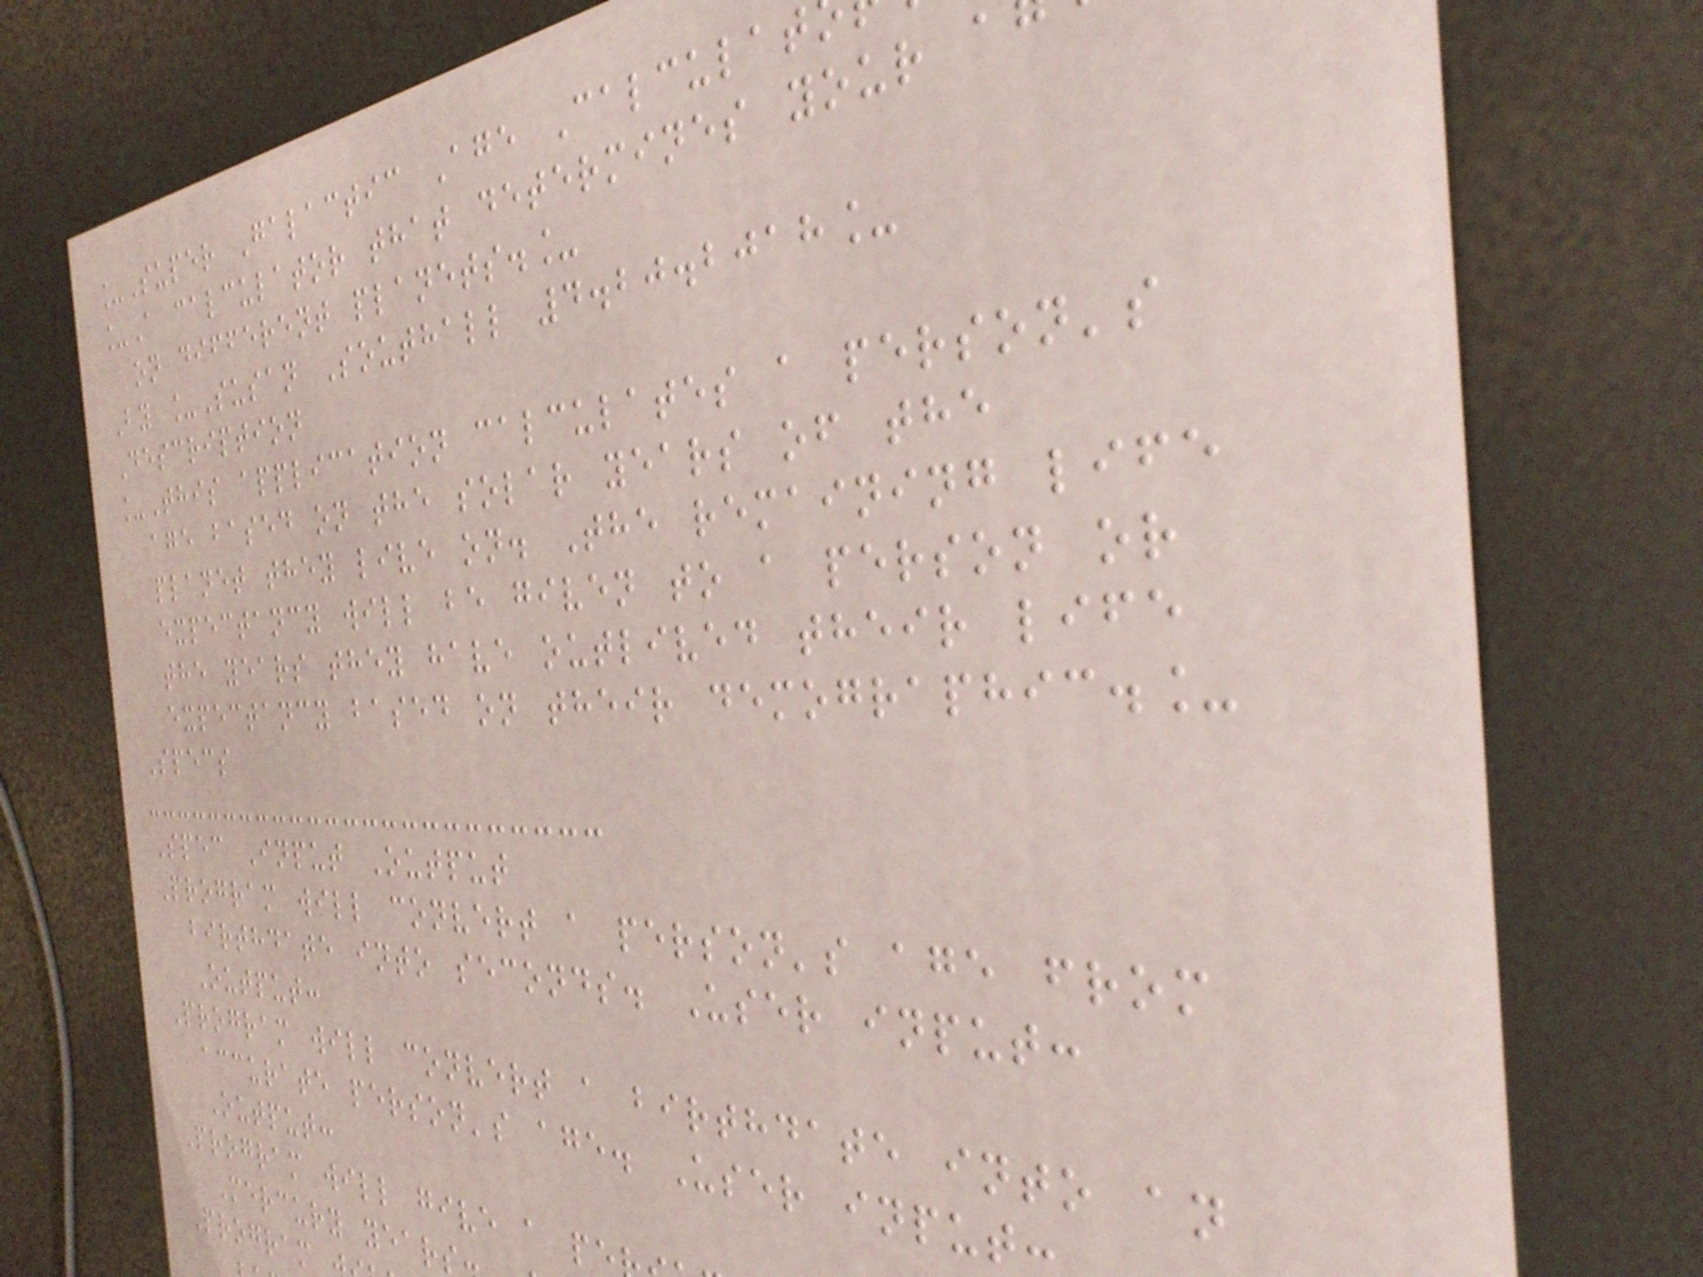_Super Galactic Age Calculat
_A calculator that determines your a
on different planets._
By _Susan Southall 4.20.2018_
Description
_This application calculates a person's
age based on the solar years of the
planet they live on. The remaining life
expectancy will be given to a person or
the years they have outlived their life
expectancy based on their demographic._
Specs
Spec Input Output
Program will convert a person's age from
birthdate into seconds. User input:
Output:
Program will convert a birthdate into an
accurate person's age. User input:
Output:
Program will give a pe
Mercury years
